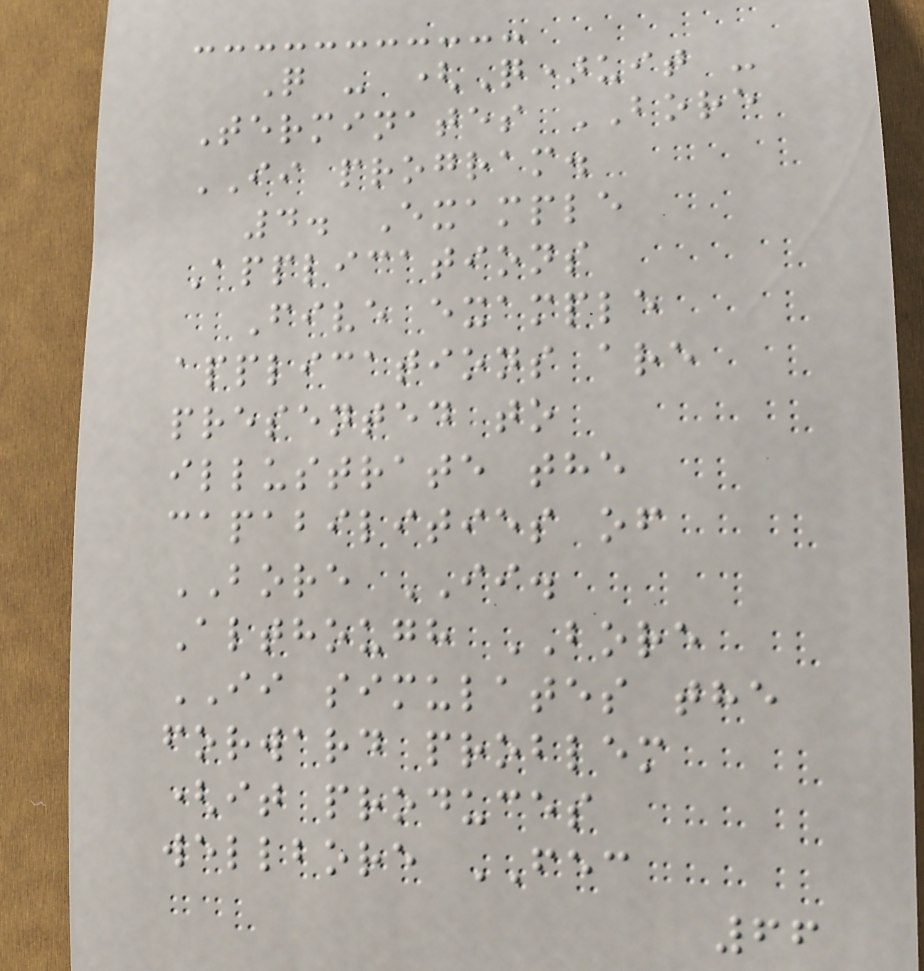Q - (Q)uit -
Terminates BORE
II program.
4. Example
Applications
Five example
applications are
presented to
illustrate the
capabilities of
BORE II.
Although BORE
II simulates the
forward problem
(it produces
wellbore FEC
66
